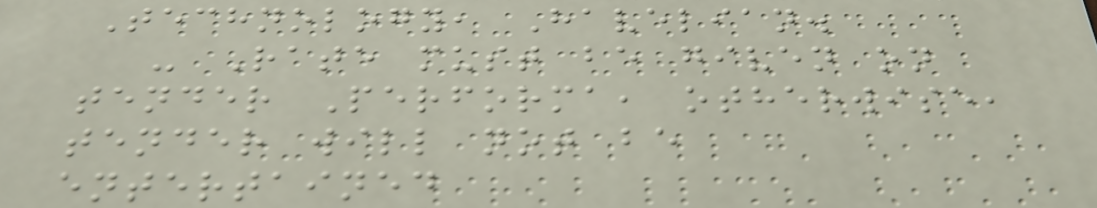Technology, Havelian.
- Rate must be given on
tender Performa, otherwise,
tender will not be
entertained
